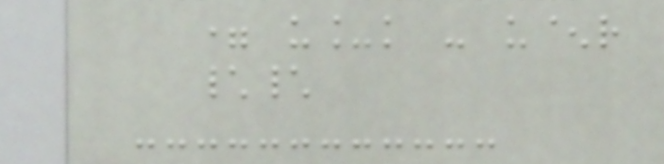= u_k - u^r
\\
